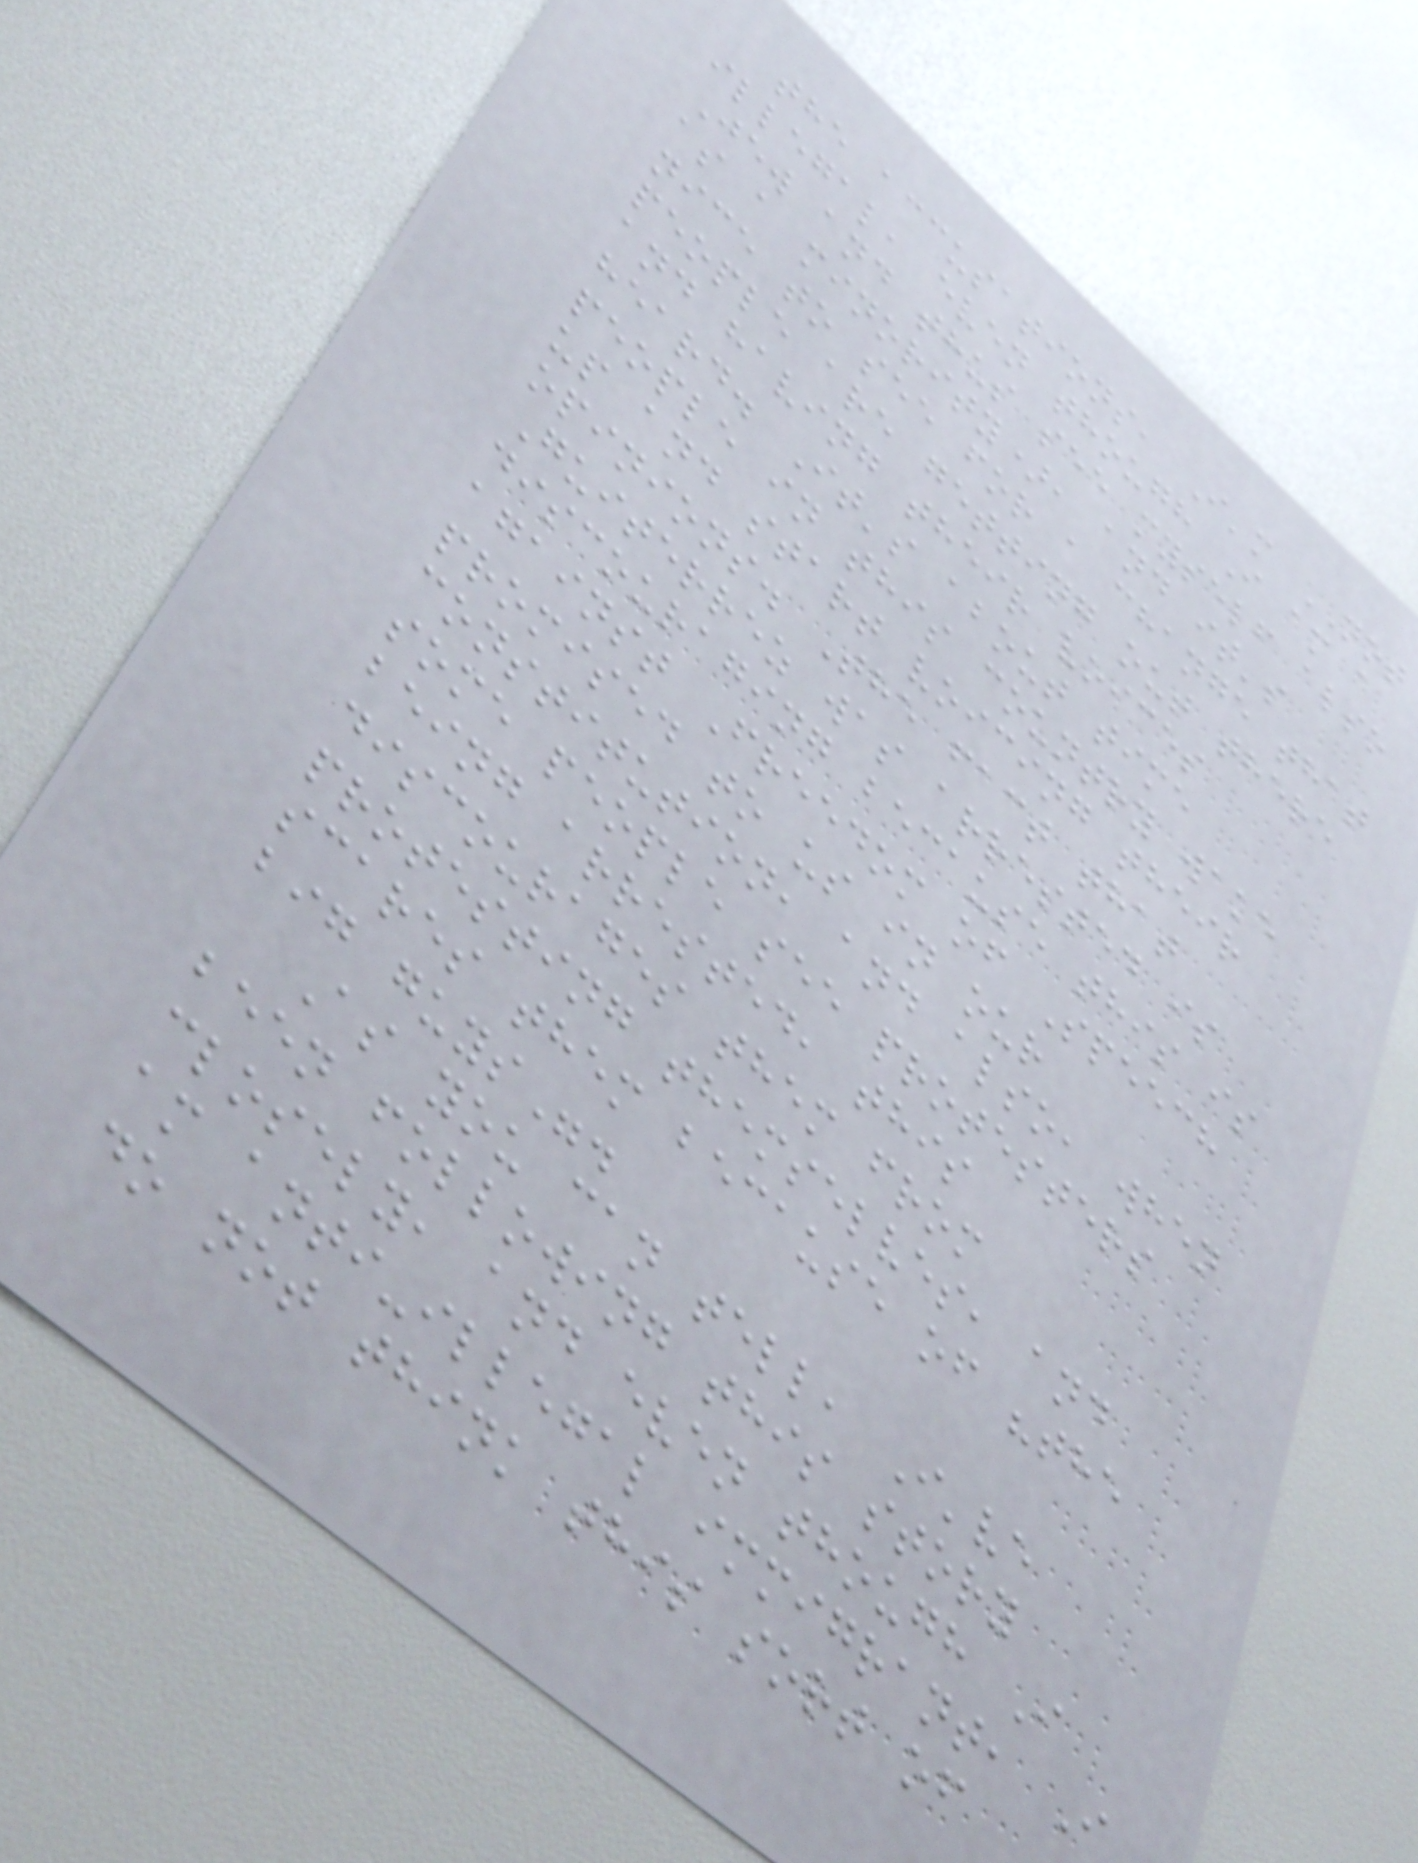the accusations, I'm NOT
illegal, even though I am a
Jew and thus see myself also
as a minority), and it's
nice to see for a change that
people are getting out there
and having their voices
heard. It's about time
people in this country wake
up and start voicing their
opinions. The fact that
Guiterrez was arrested is
discouraging because this is
against Freedom of Speech
promised to us in our
constitution, and also, when
some people see protesters
being arrested, this
discourages them from
protesting themselves, and
scares them because of "the
big guys".
As you can tell, I've
been following this story
closely, and even though I
am anti-illegal immigrant, I
do not think this sort of
